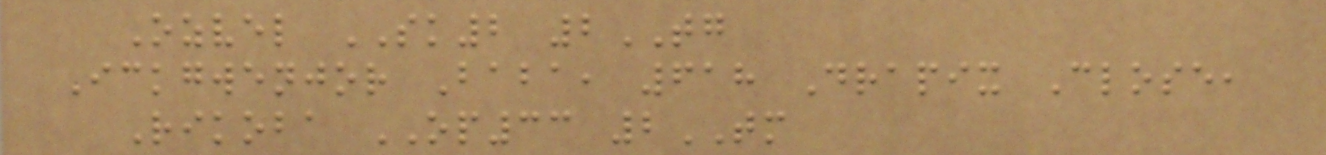Ozvel SK2 2TG
Ickgwenjor Baba, 618 Drapix Close,
Rikoba OP33 2TM
